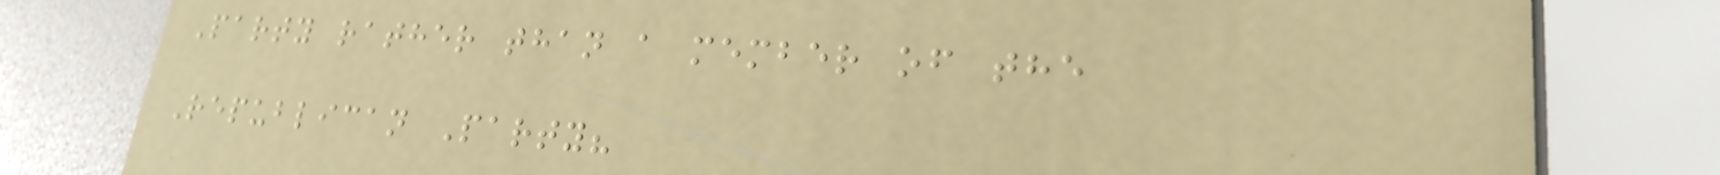Party rather than a member of the
Republican Party?
